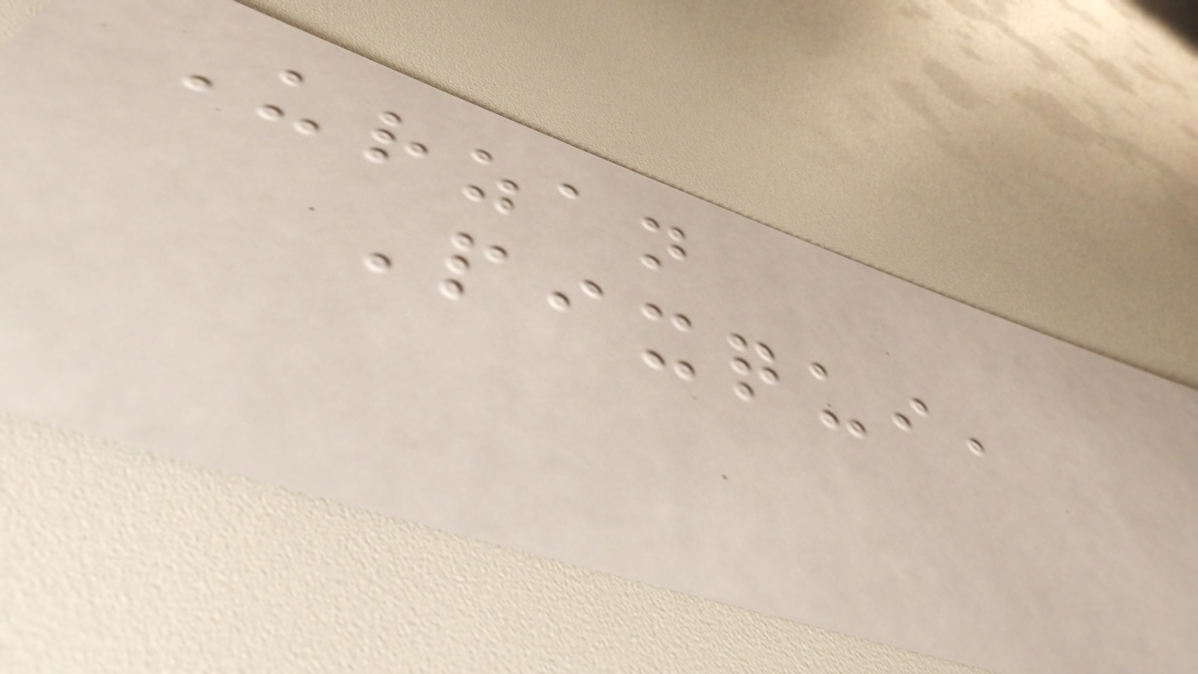Urzan
Pixqui,
